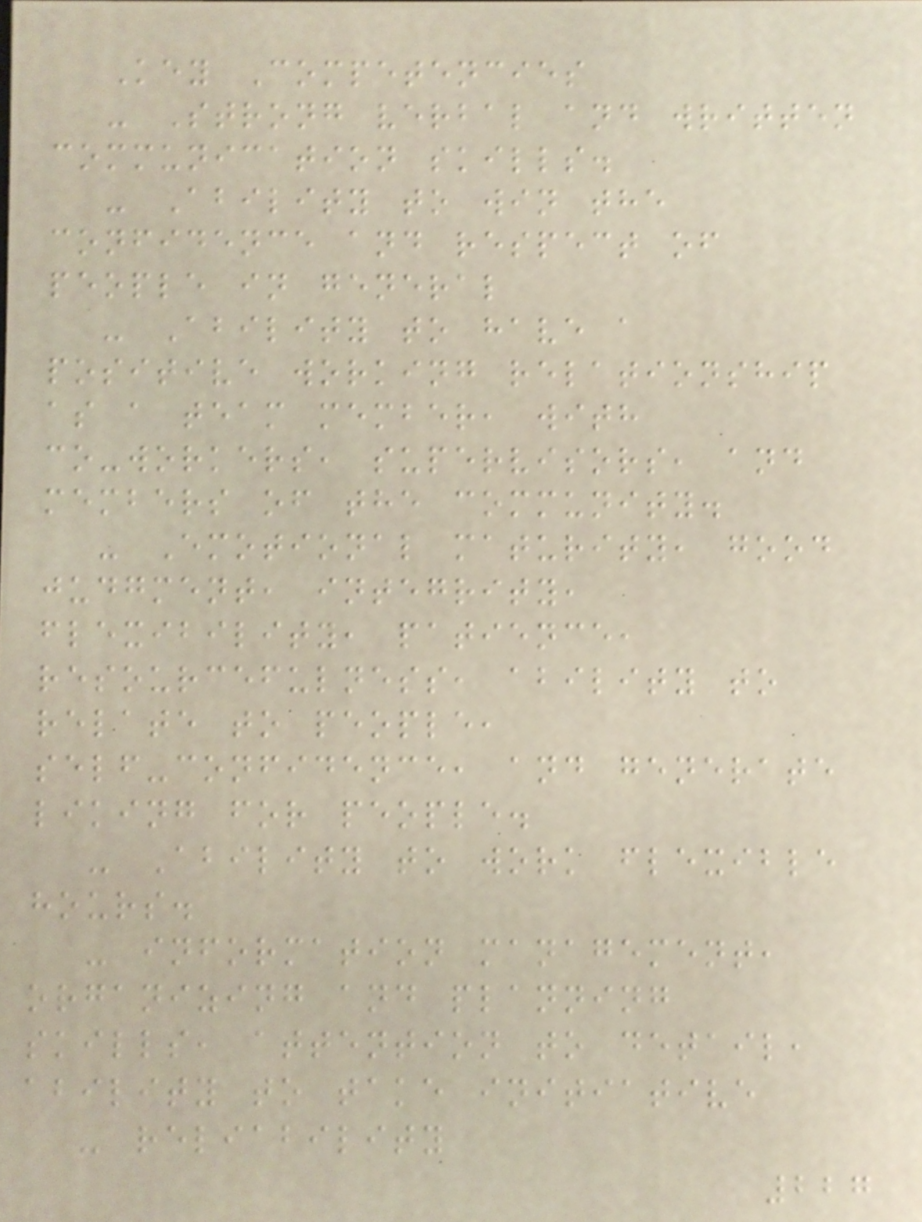Key Competencies
- Strong verbal and written
communication skills.
- Ability to win the
confidence and respect of
people in general
- Ability to have a
positive working relationship
as a team member, with
co-workers, supervisors, and
members of the community.
- Emotional maturity, good
judgment, integrity,
flexibility, patience,
resourcefulness, ability to
relate to people,
self-confidence, and generate
liking for people.
- Ability to work flexible
hours.
- information management,
organizing and planning
skills, attention to detail,
ability to take initiative
- reliability
227
